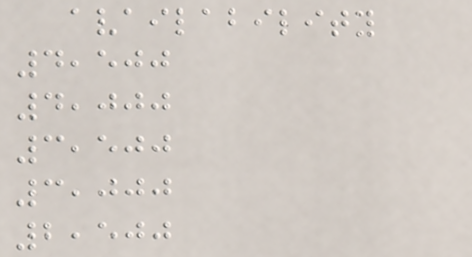availability
4,500
4,000
3,500
3,000
2,500
